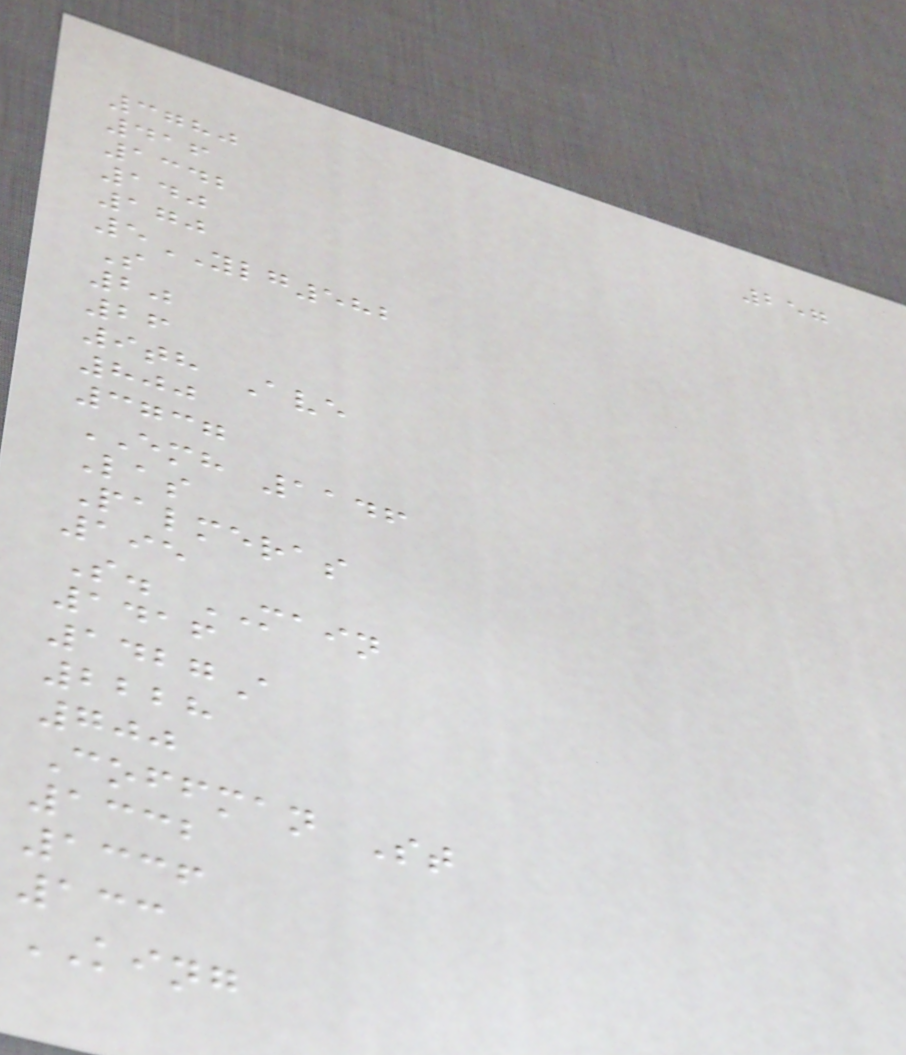257
3780
416
1342
140
170
5YLG582
S
20
26
9th Ave
800
3737
EMH 1146
Las
Palmeras
195
S. MAIN
1416
1427A
2228
700
Coffman St
1332
1336
133
KING
